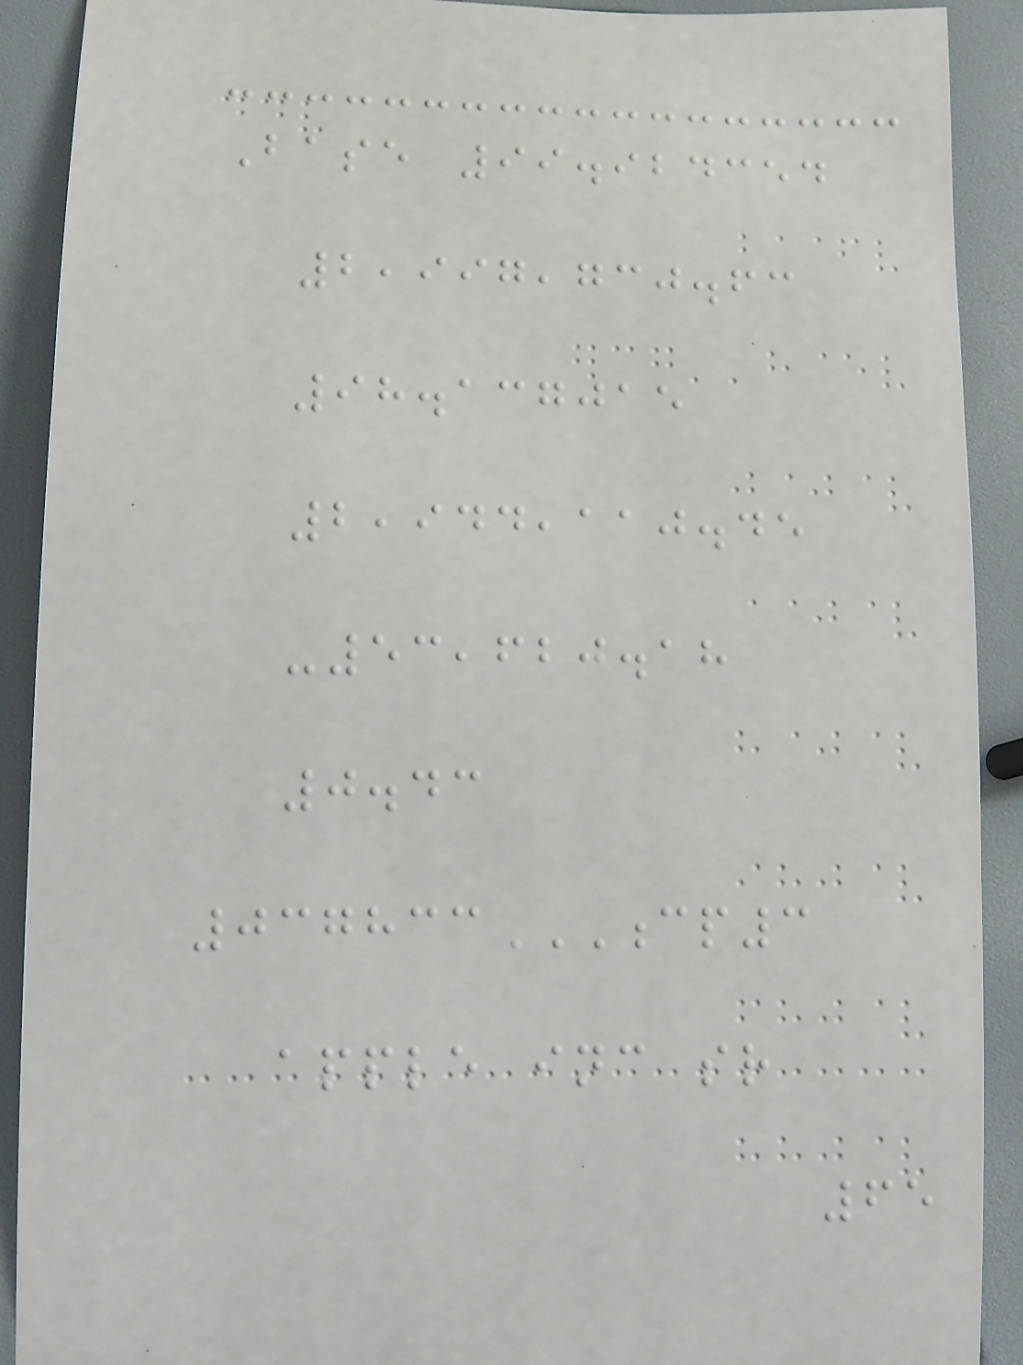Base 99.924354
2,997,730.63
98.137015
2,944,110.45
-53,620.18
0.43
037833CP3
APPLE INC SR
65
